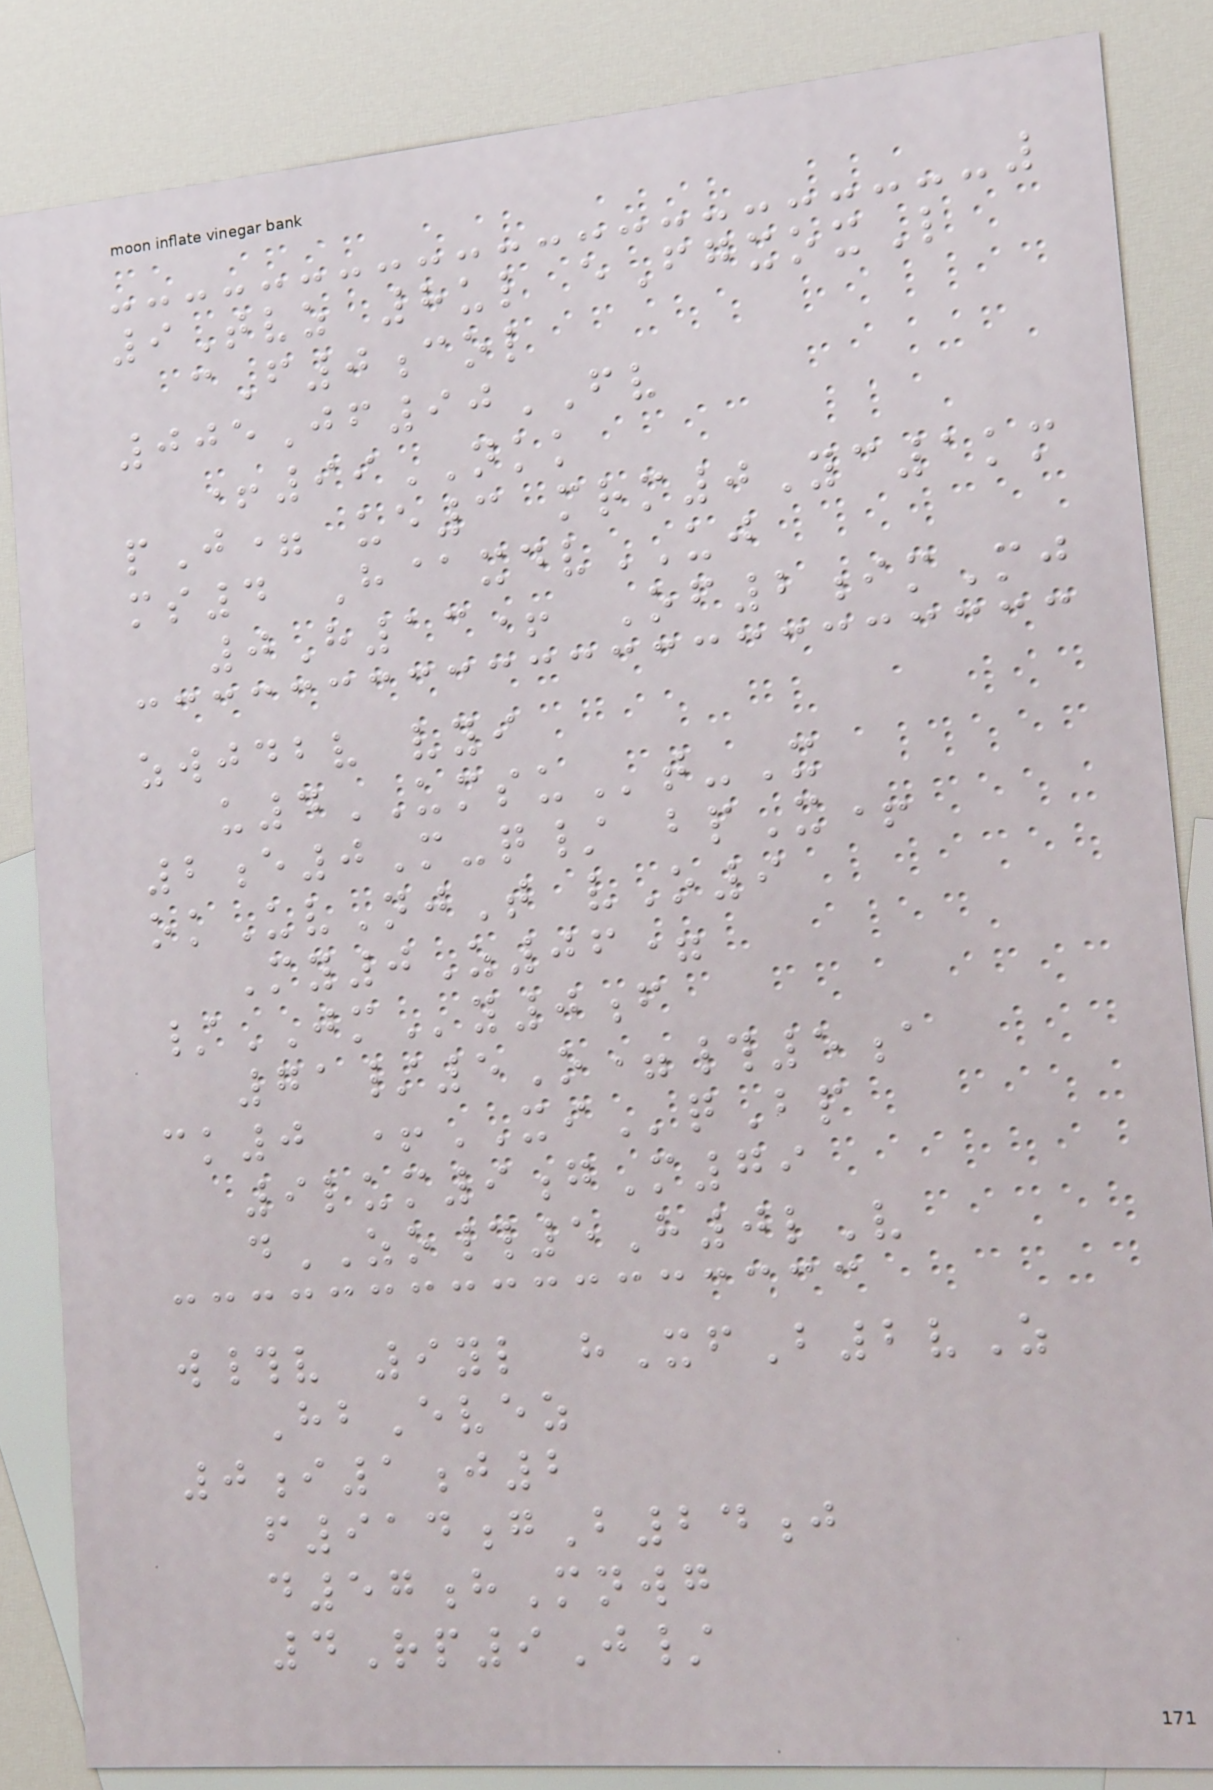9Tvz 8ul eFgxoxL
cF0col
005Jf90FV
+99NKK
pJ= ue3 mrm0Yc1km
ms4 H@xdvUJ
0H13+ Of2imMj
zwjdbv vyi
u4UMSUt-X
2e0M-q/ bpX+
okUvNjT vO9
My0Z06=
/JMy0f
71/5O=#5a
ck0 +XIqBp
9lum9gM79
dZO#5H0lV
w#v 9yl hXfB2vZ
HbEvez
0i1j2
f914gB24j
d57hMnwg
4Rp9J/
